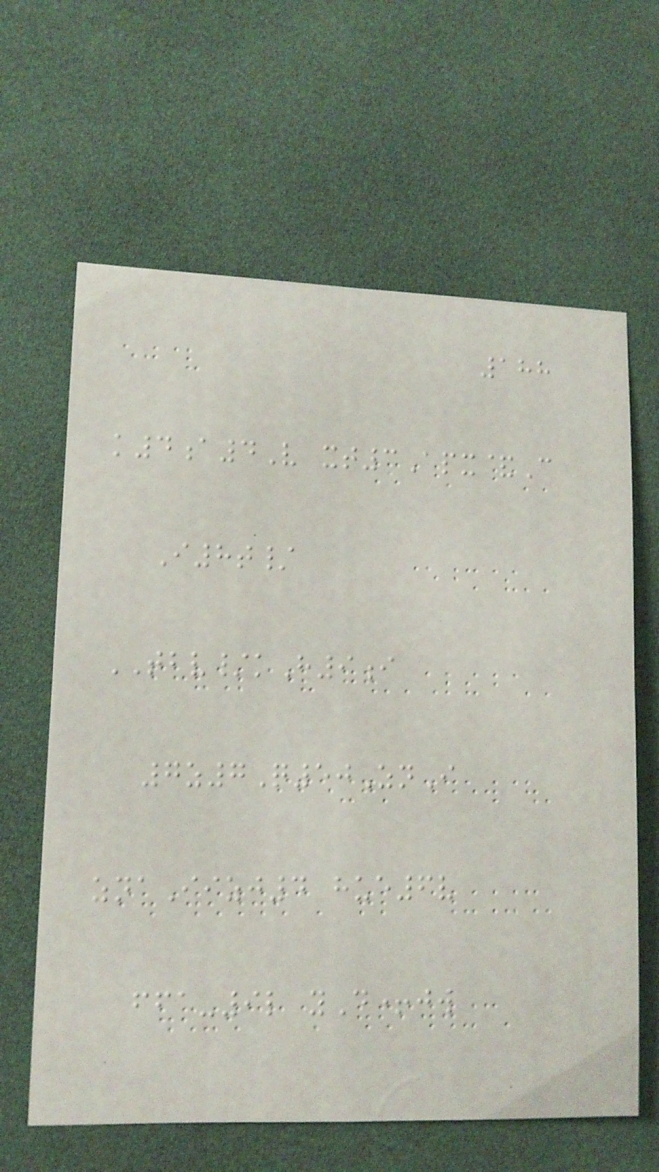188
k4a4V xt3Apx&C
I8t/
TBV/kH9i
7z7Q50ZnI
znaIizj4 hue6v
ffa-9l yD+jw
